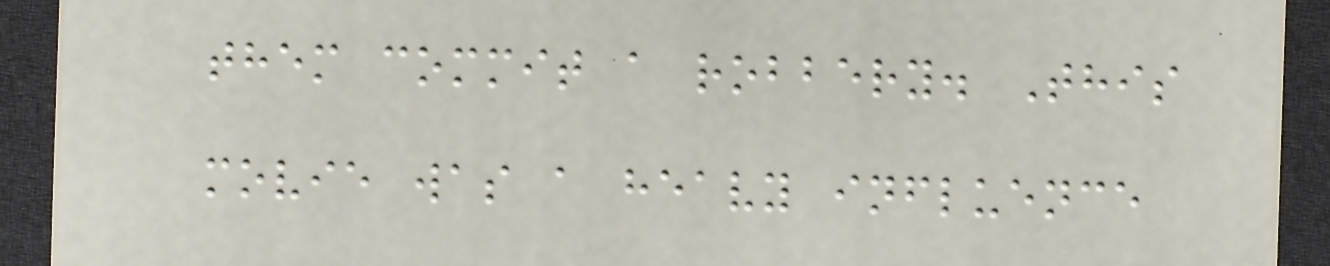them commit a robbery. This
movie was a heavy influence
